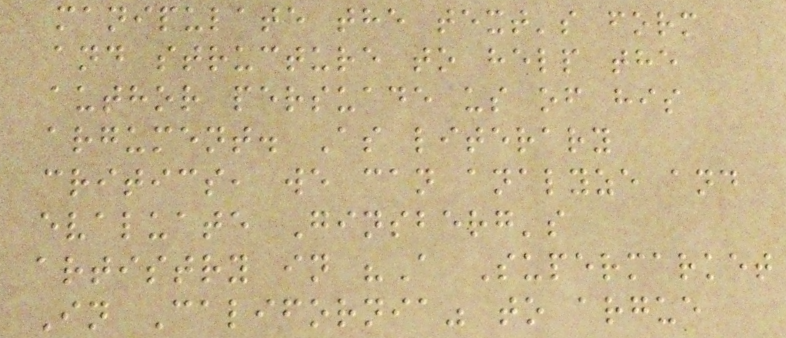manipulate the text's form
and structure to help the
author persuade us of his
argument. As literary
critics, we can analyze and
evaluate Ginsberg's
artistry in "A Supermarket
In California" to argue
